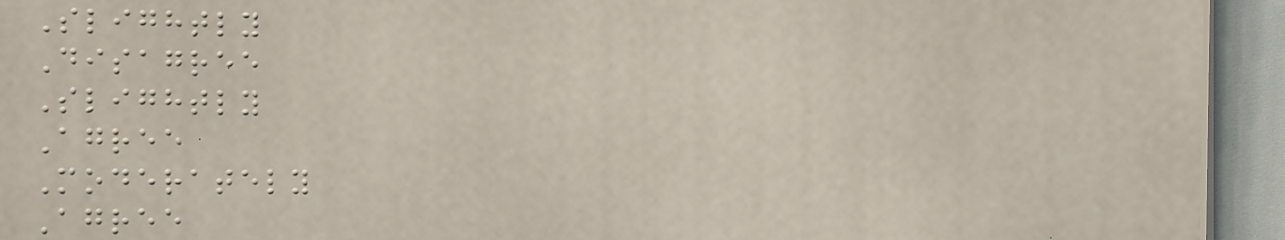Slightly
Disagree
Slightly
Agree
Moderately
Agree
